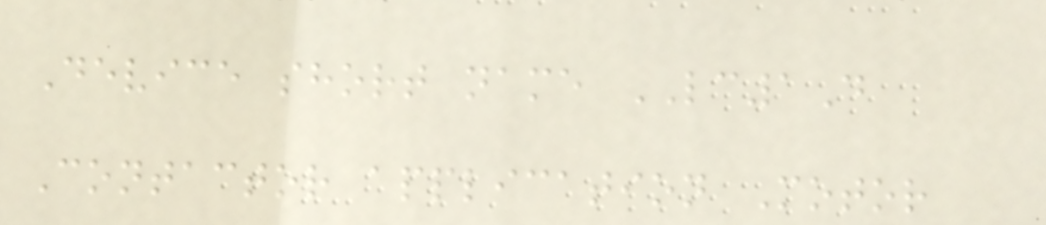Device short name LC1D
Contactor application Motor
